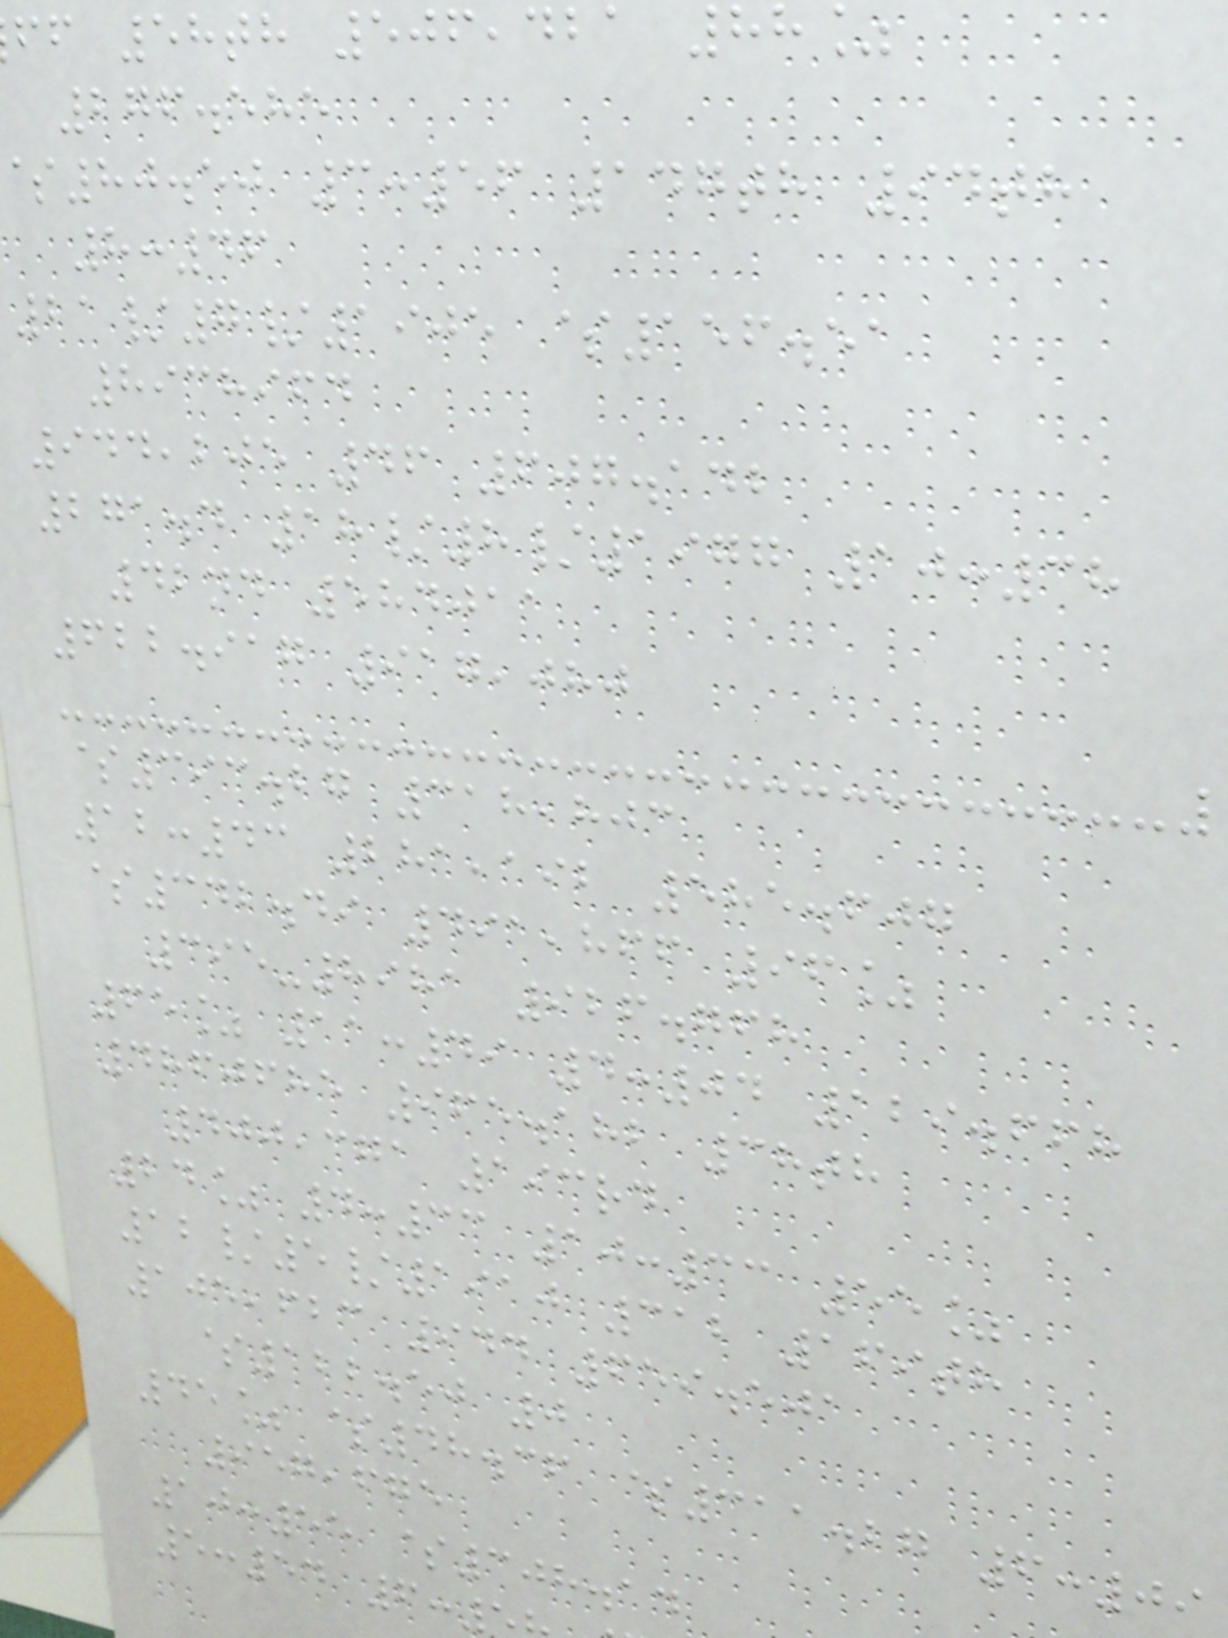ff 58th 506,421 88%
276.585
80.50 3:56 147th 94th
8:46
21/7/1905 $156.51
8938964
944,205 46 607.142
271.4 18/8/1977 10:38
42nd 584011
622.917 917,080
$393.27 318,803
12:43 281,192 585.607
$342.49 491,866 96%
395-8981 926.768
65% 11:49 4:04 129.668
4860685 965.182 38th
400,371 193rd
24% 4:33 10:33 55%
12/5/1910 312 169th
105,623 944 659.501
$122.50 0
45% $48.36 $311.27 6:09
957,675
10:55 $308.14
5:54 6:
